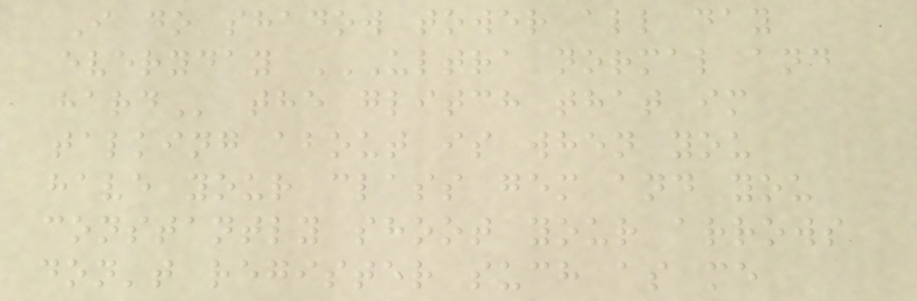I do shadow tower all day
everyday ULTRA NORMAL AND
HARD the glitch that im
talking about is when you
have your class gem and you
constantly shoot your arrows
don't register such as me
